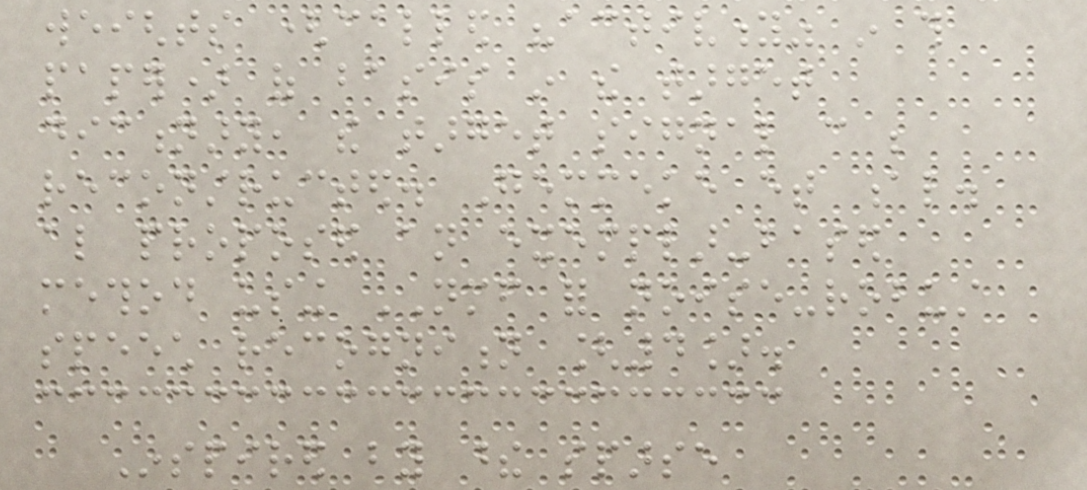weights (called "activity" in this
paper) of basis in the target
dictionary, the target signal can be
reconstructed. Gemmeke et al.
also proposed an exemplar-based
method using NMF for noise-robust
speech recognition [4].
Inspired by these sparse
